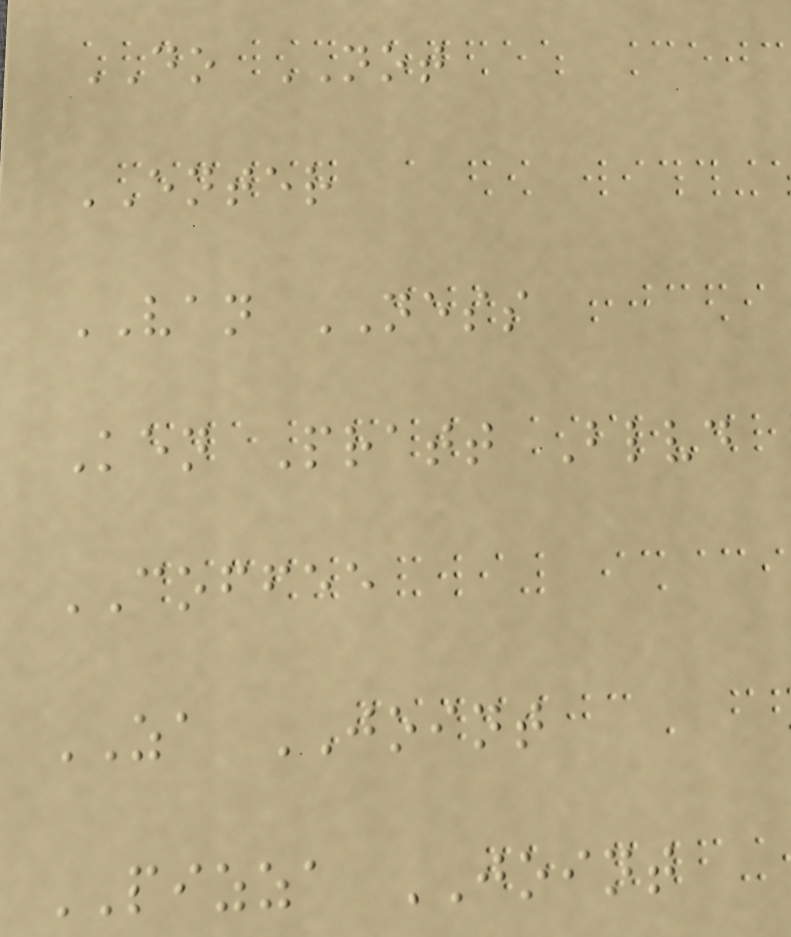DO NOT
ENTER
VAN NESS
Ken Pratt Blvd
COFFEE
ZA JOINT
PIZZA JOINT
